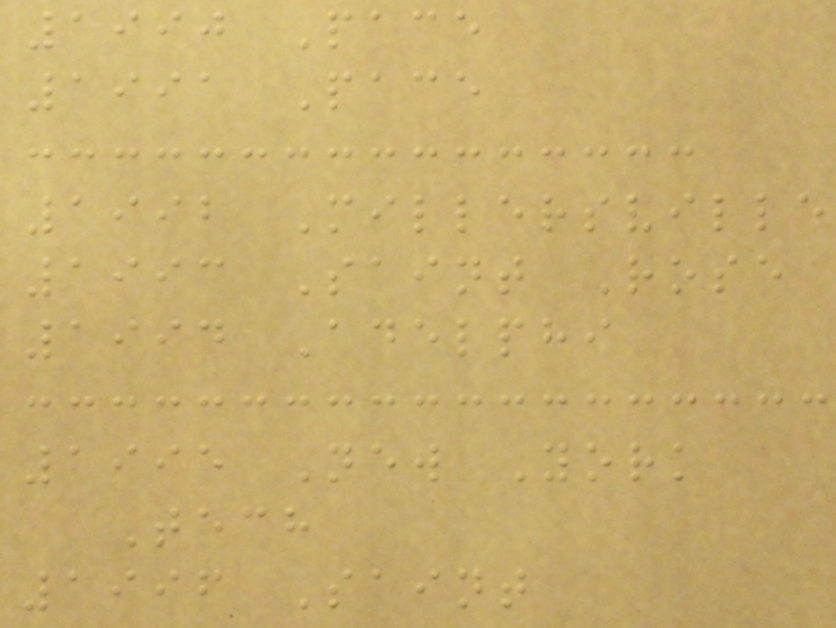1990 Pace
1991 Pace
1992 Millersville
1993 Saint Rose
1994 Adelphi
1995 New York
Tech
1996 Saint
